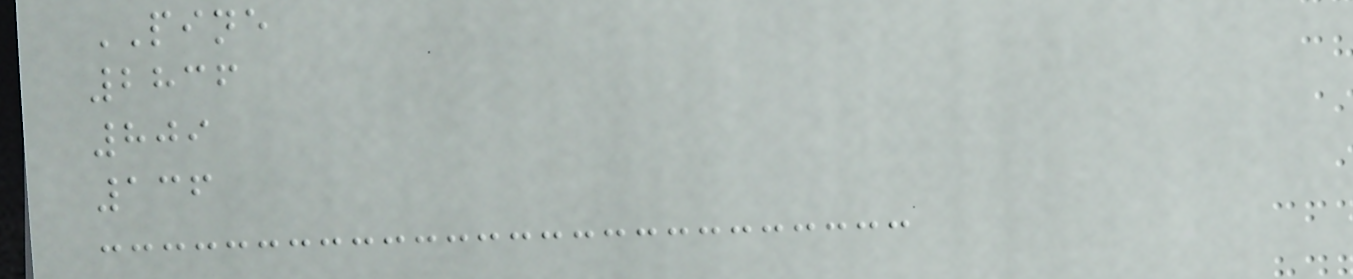PINE
2836
809
136
